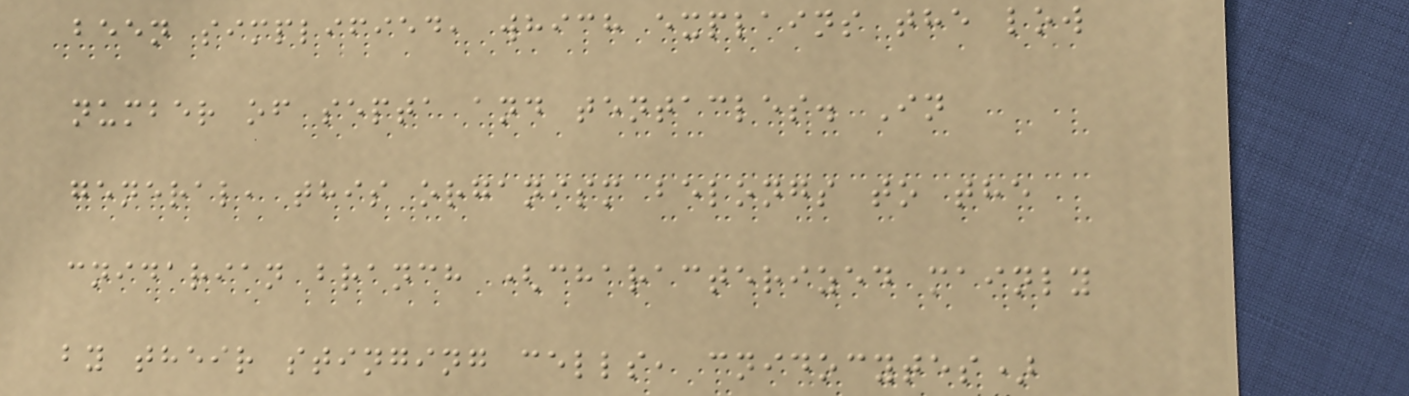been simplified, which explains the low
number of septa and tentacles. In
general, this organism belongs to the
cnidarian branch (characterized mainly
by their stinging cells, cnidocytes)
